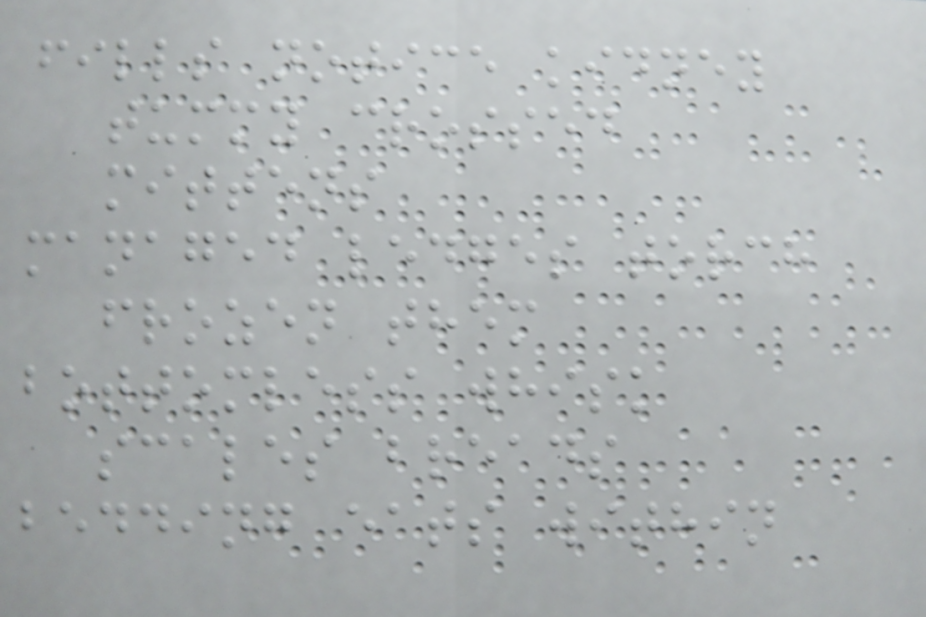fills notice kidney
tummy crossed
mittens
managed ledges torch
frozen them
bottomless whisk
scales breads
bedding eats within
